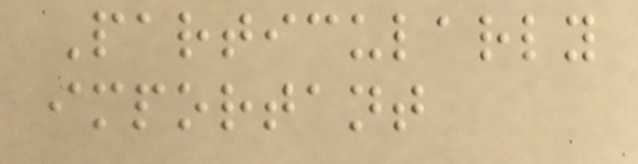Particularly
important
